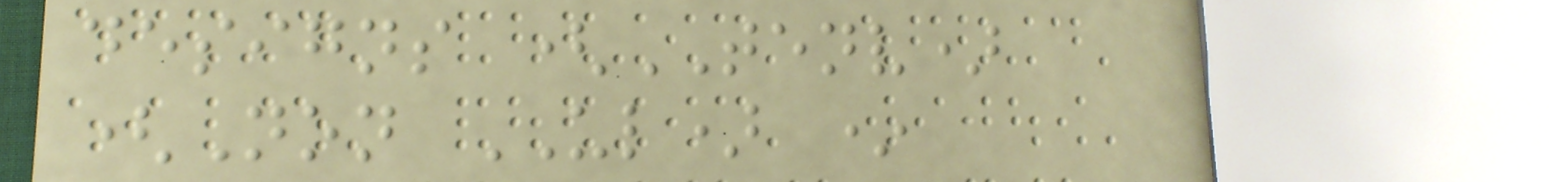designs (TENV)
(Non UL) *
